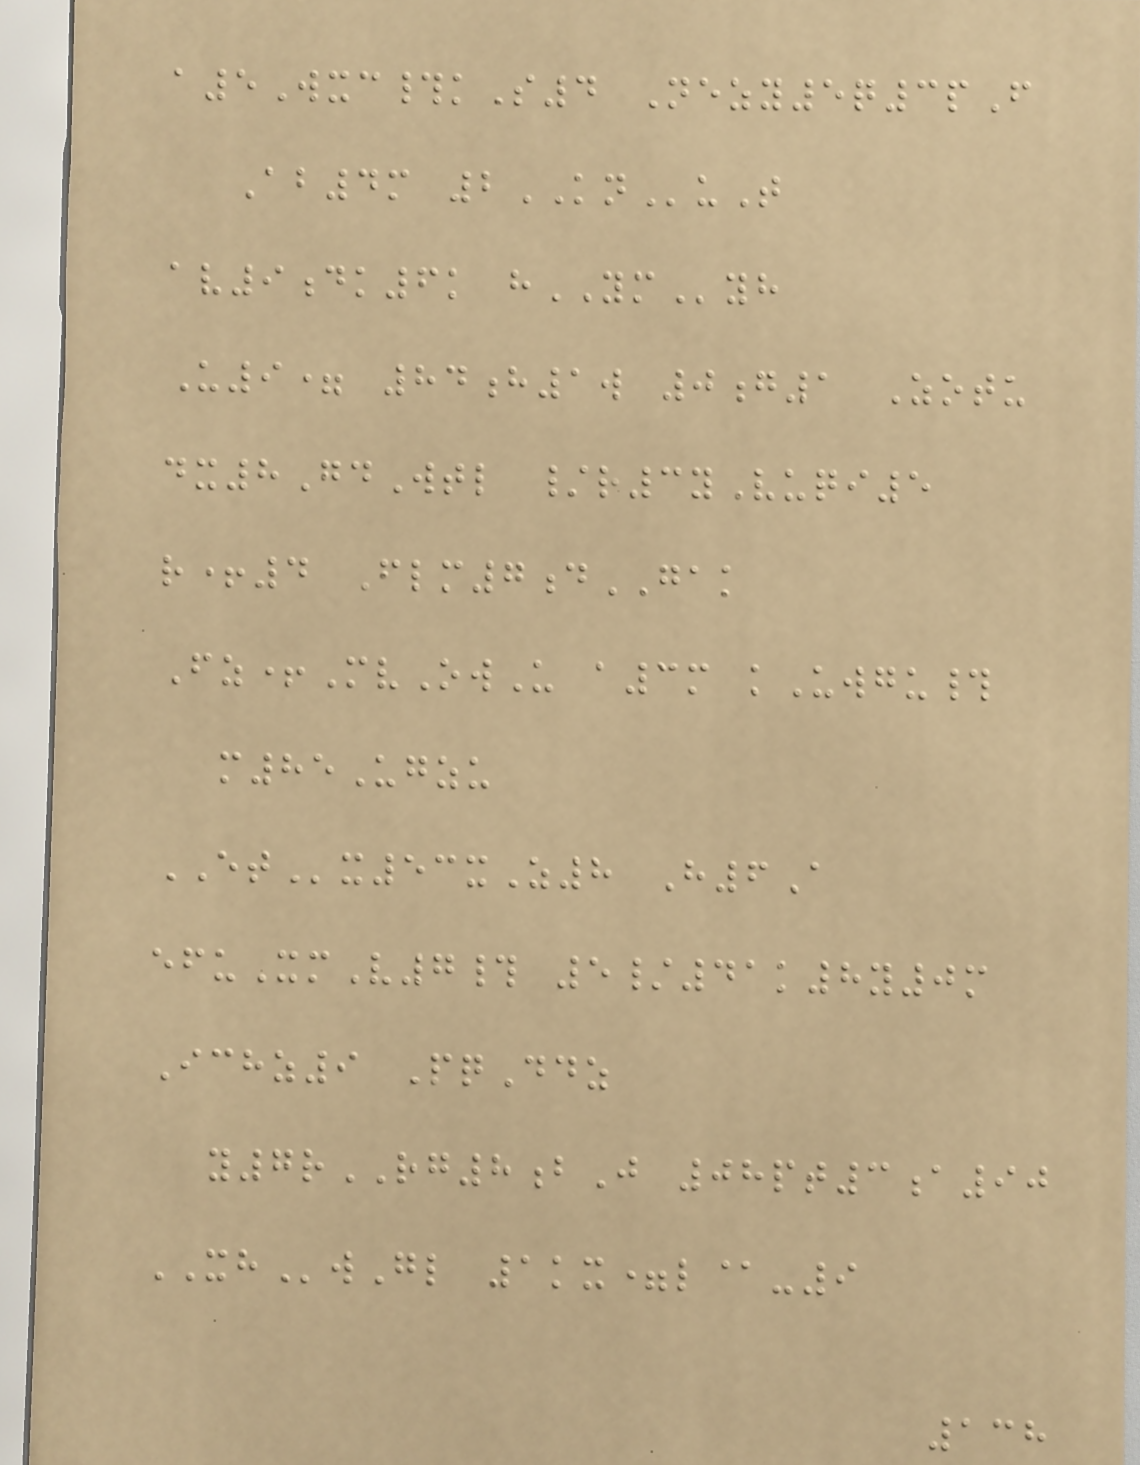a5Wxc#kS4 Nezy5q3pF
Ab4m 2KNuT
av9dk6k hYMyh
U9= 84h1w 0g1 Zotu
dx8GdWtl /r3yVuqi5
r+4 Flm7dGAK
Fz+MvOwU a3m kUwgu#
m85Ugzu
ETx53xZ8 H6A
efuXmV7# 5/41k8y0m
Ichz9 PqDdz
y7rRG8bJ 08pt3a90
XHwGl 1kx=l@-9
138
